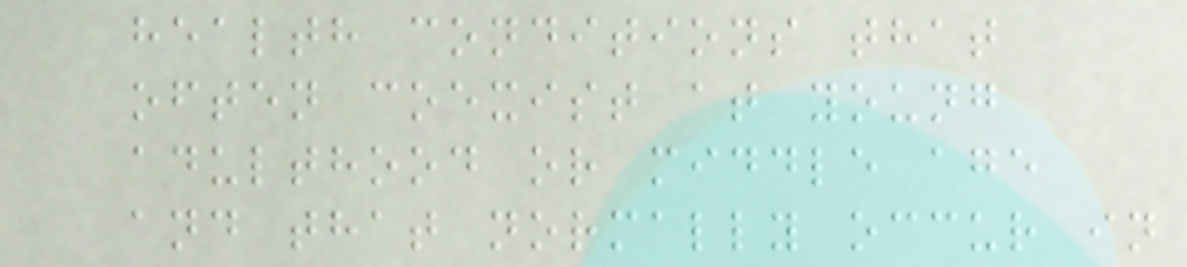health conditions that
often coexist at young
adulthood or middle age
and that normally occur in
